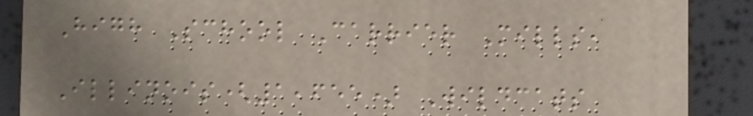High School Carrier Mills,
Illinois(1,655) Wildcats
